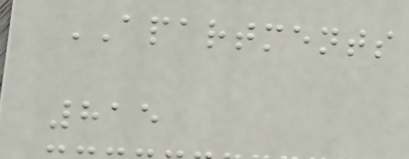APARTMENTS
815
